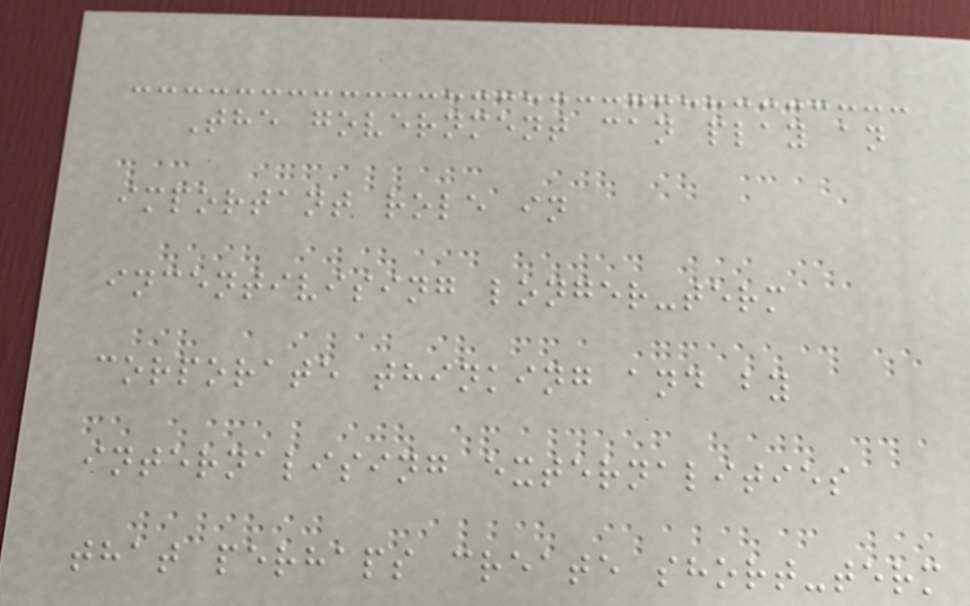The government can play an
important role in
incentivising longer-term
corporate thinking and by
internalising externalities
that perhaps create short-term
